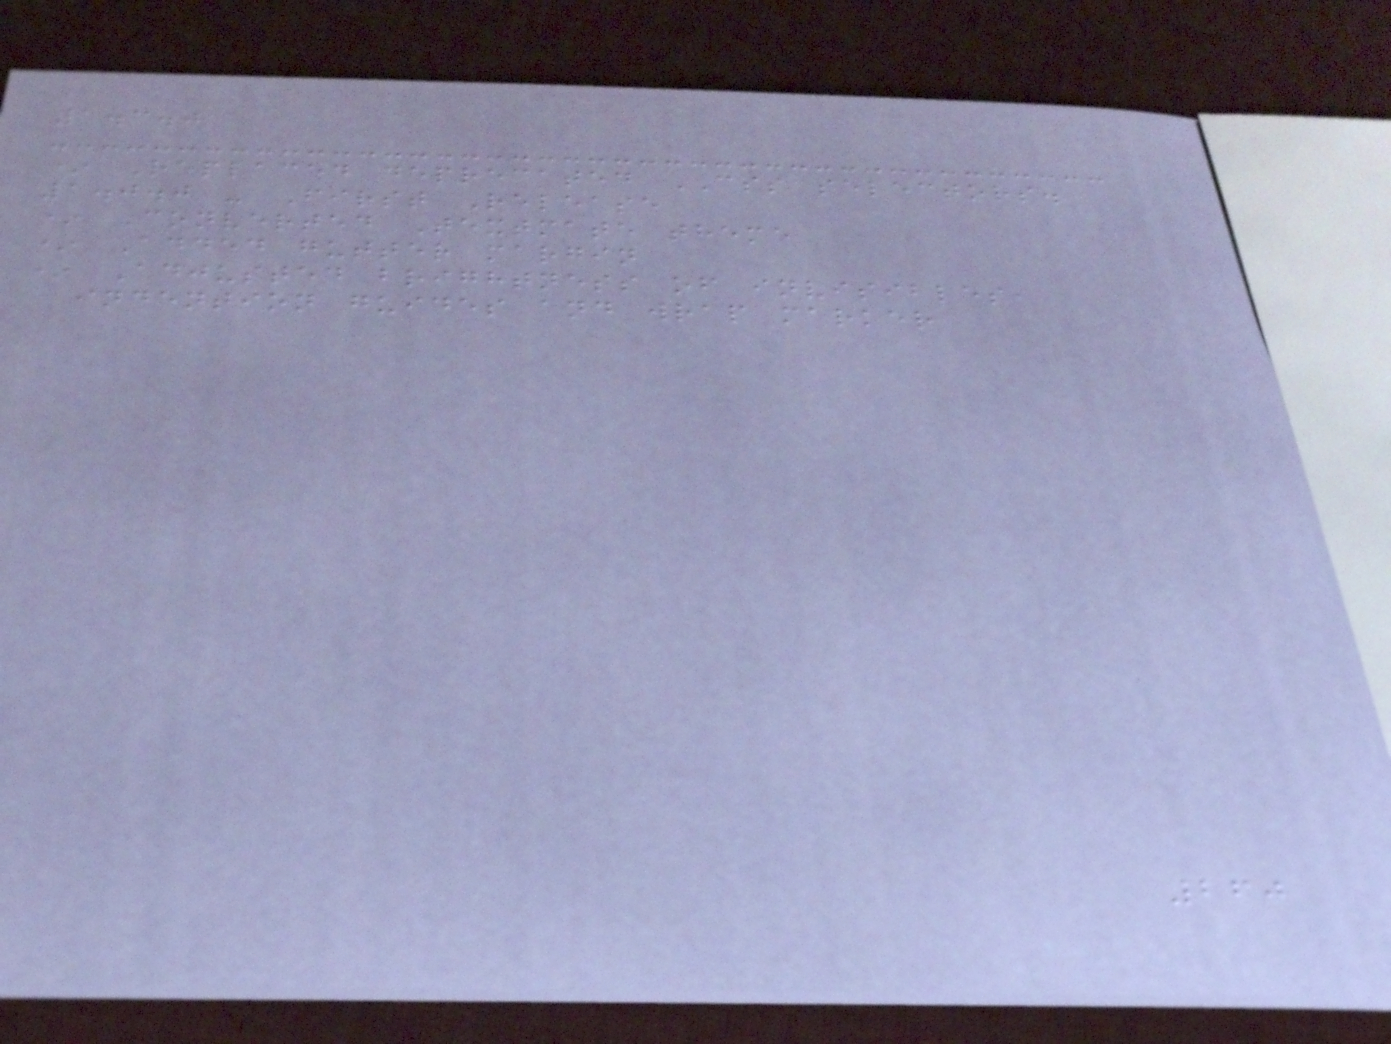1.3.0
* Replaced deprecated CSS selectors.
1.0.0 - First Release
* Converted Textmate theme
* Added gutter margin
* Adjusted brightness of invisibles,
indention guides and wrap marker
260
